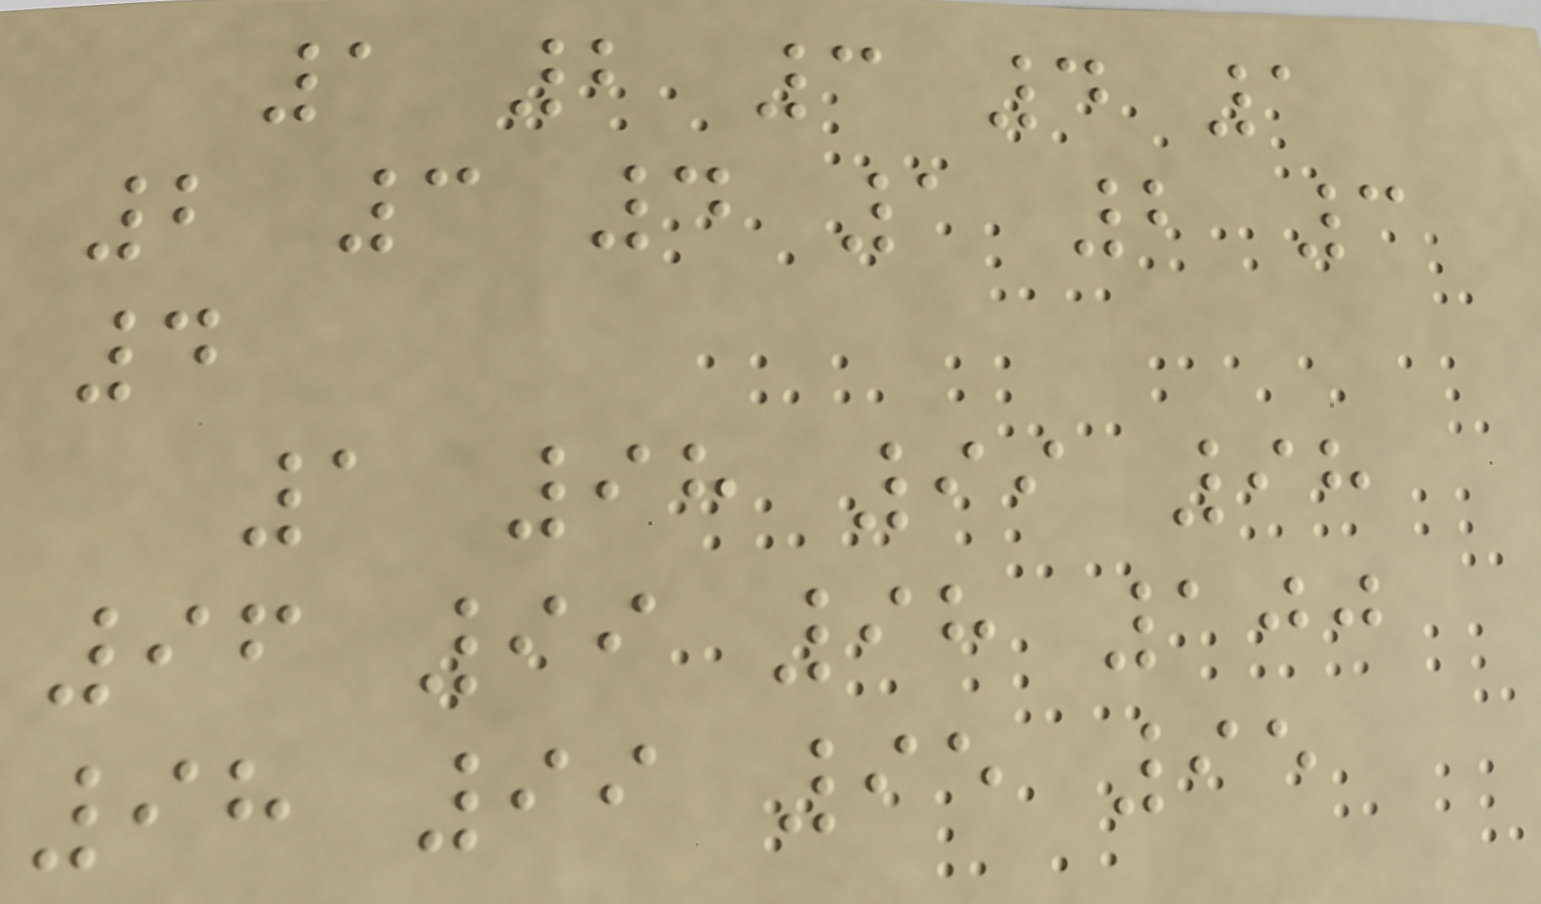1 2 3 4 1
2 3 4 1 2 3
4
1 98 99 98
96 99 98 100
98 99 95 95
